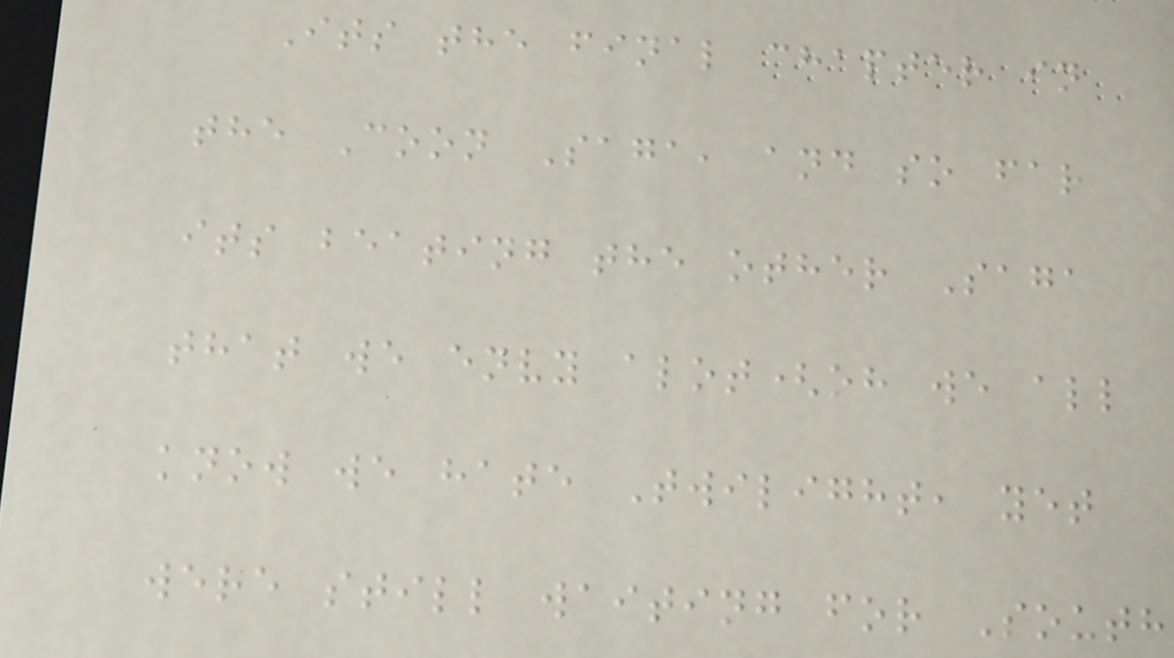Its the final chapter in
the Coon Saga, and so far
its beating the other Saga
that we envy alot(oh we all
know we hate Twilight, yet
were still waiting for South
